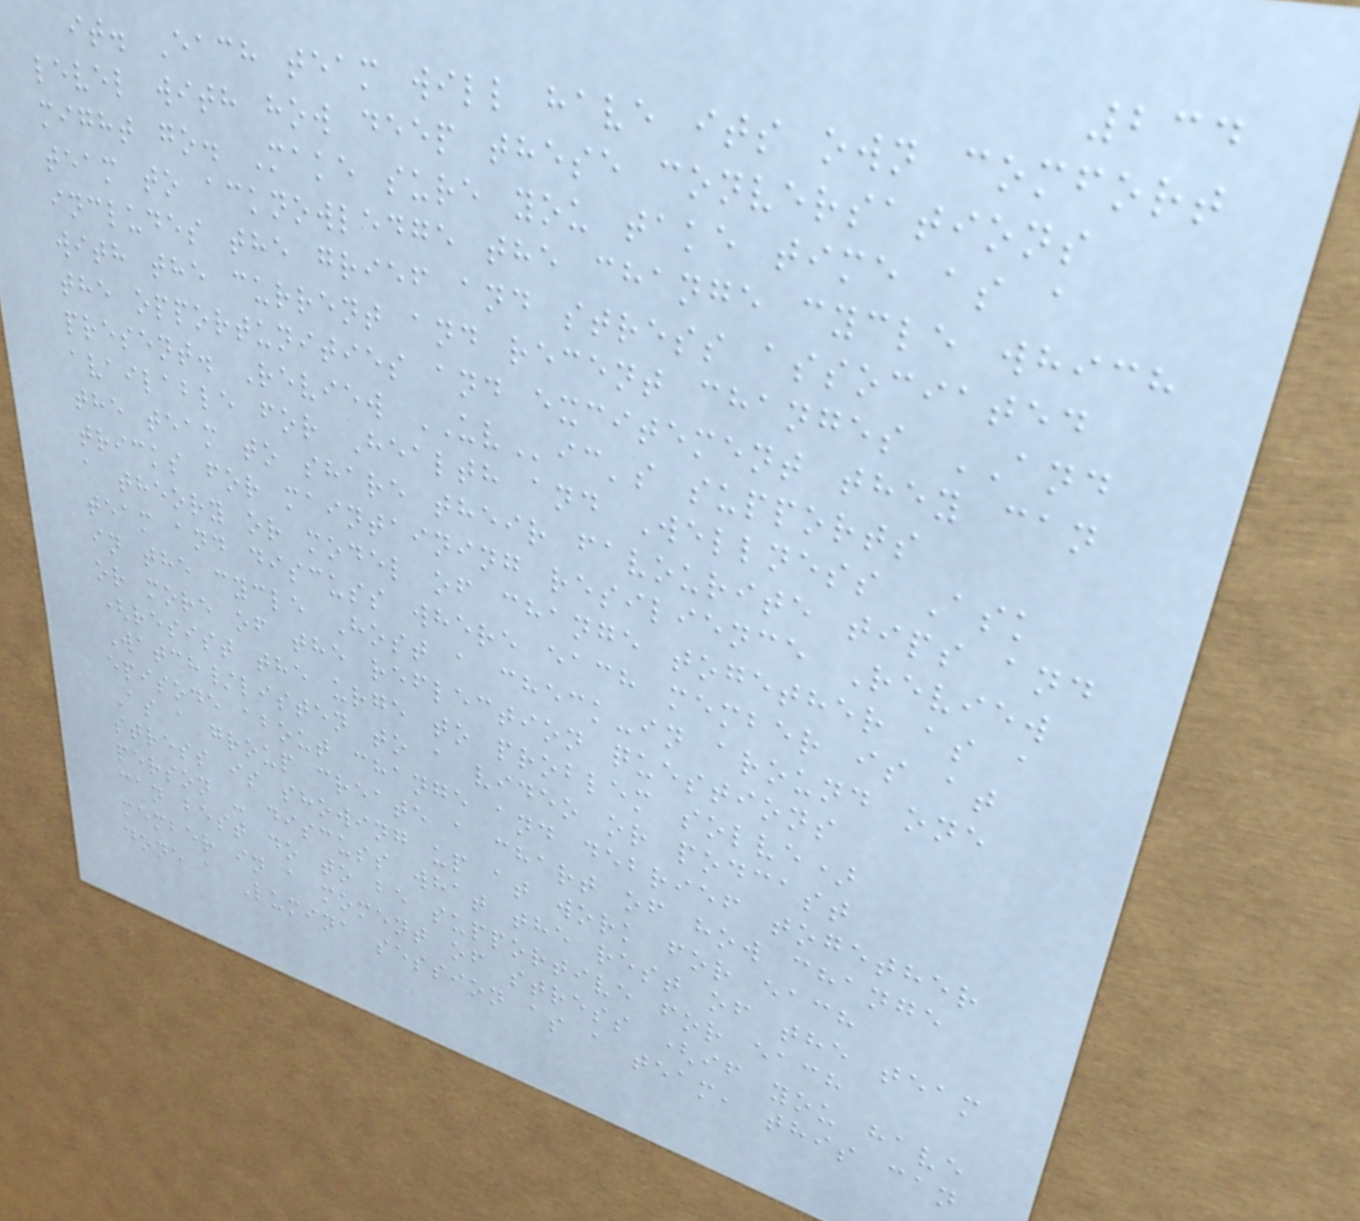234
it. Each team will have its own comfort
level with how deep these conversations
might go. Make sure you take time as a
team to acknowledge the change cycle which
includes the grief and stress associated
with the current and recent changes AND
the opportunities and excitement they can
present. Review UVic's supports
available for Health and Wellness Ask
the team to share their favourite tips and
tricks for maintaining resilience Review
a theory or model of change together as a
team and discuss where each member is at
in the cycle Host a check-in around one
or more of the reflection questions
(resist the urge to problem solve)
Watch/listen to a video or podcast
episode about change and debrief together
As a group create a chart of how change
stress is showing up at work for each
person - discuss what the rest of the team
can best do to be supportive for each
member in a moment of stress (if you have
done a Lumina session as a team, this can
